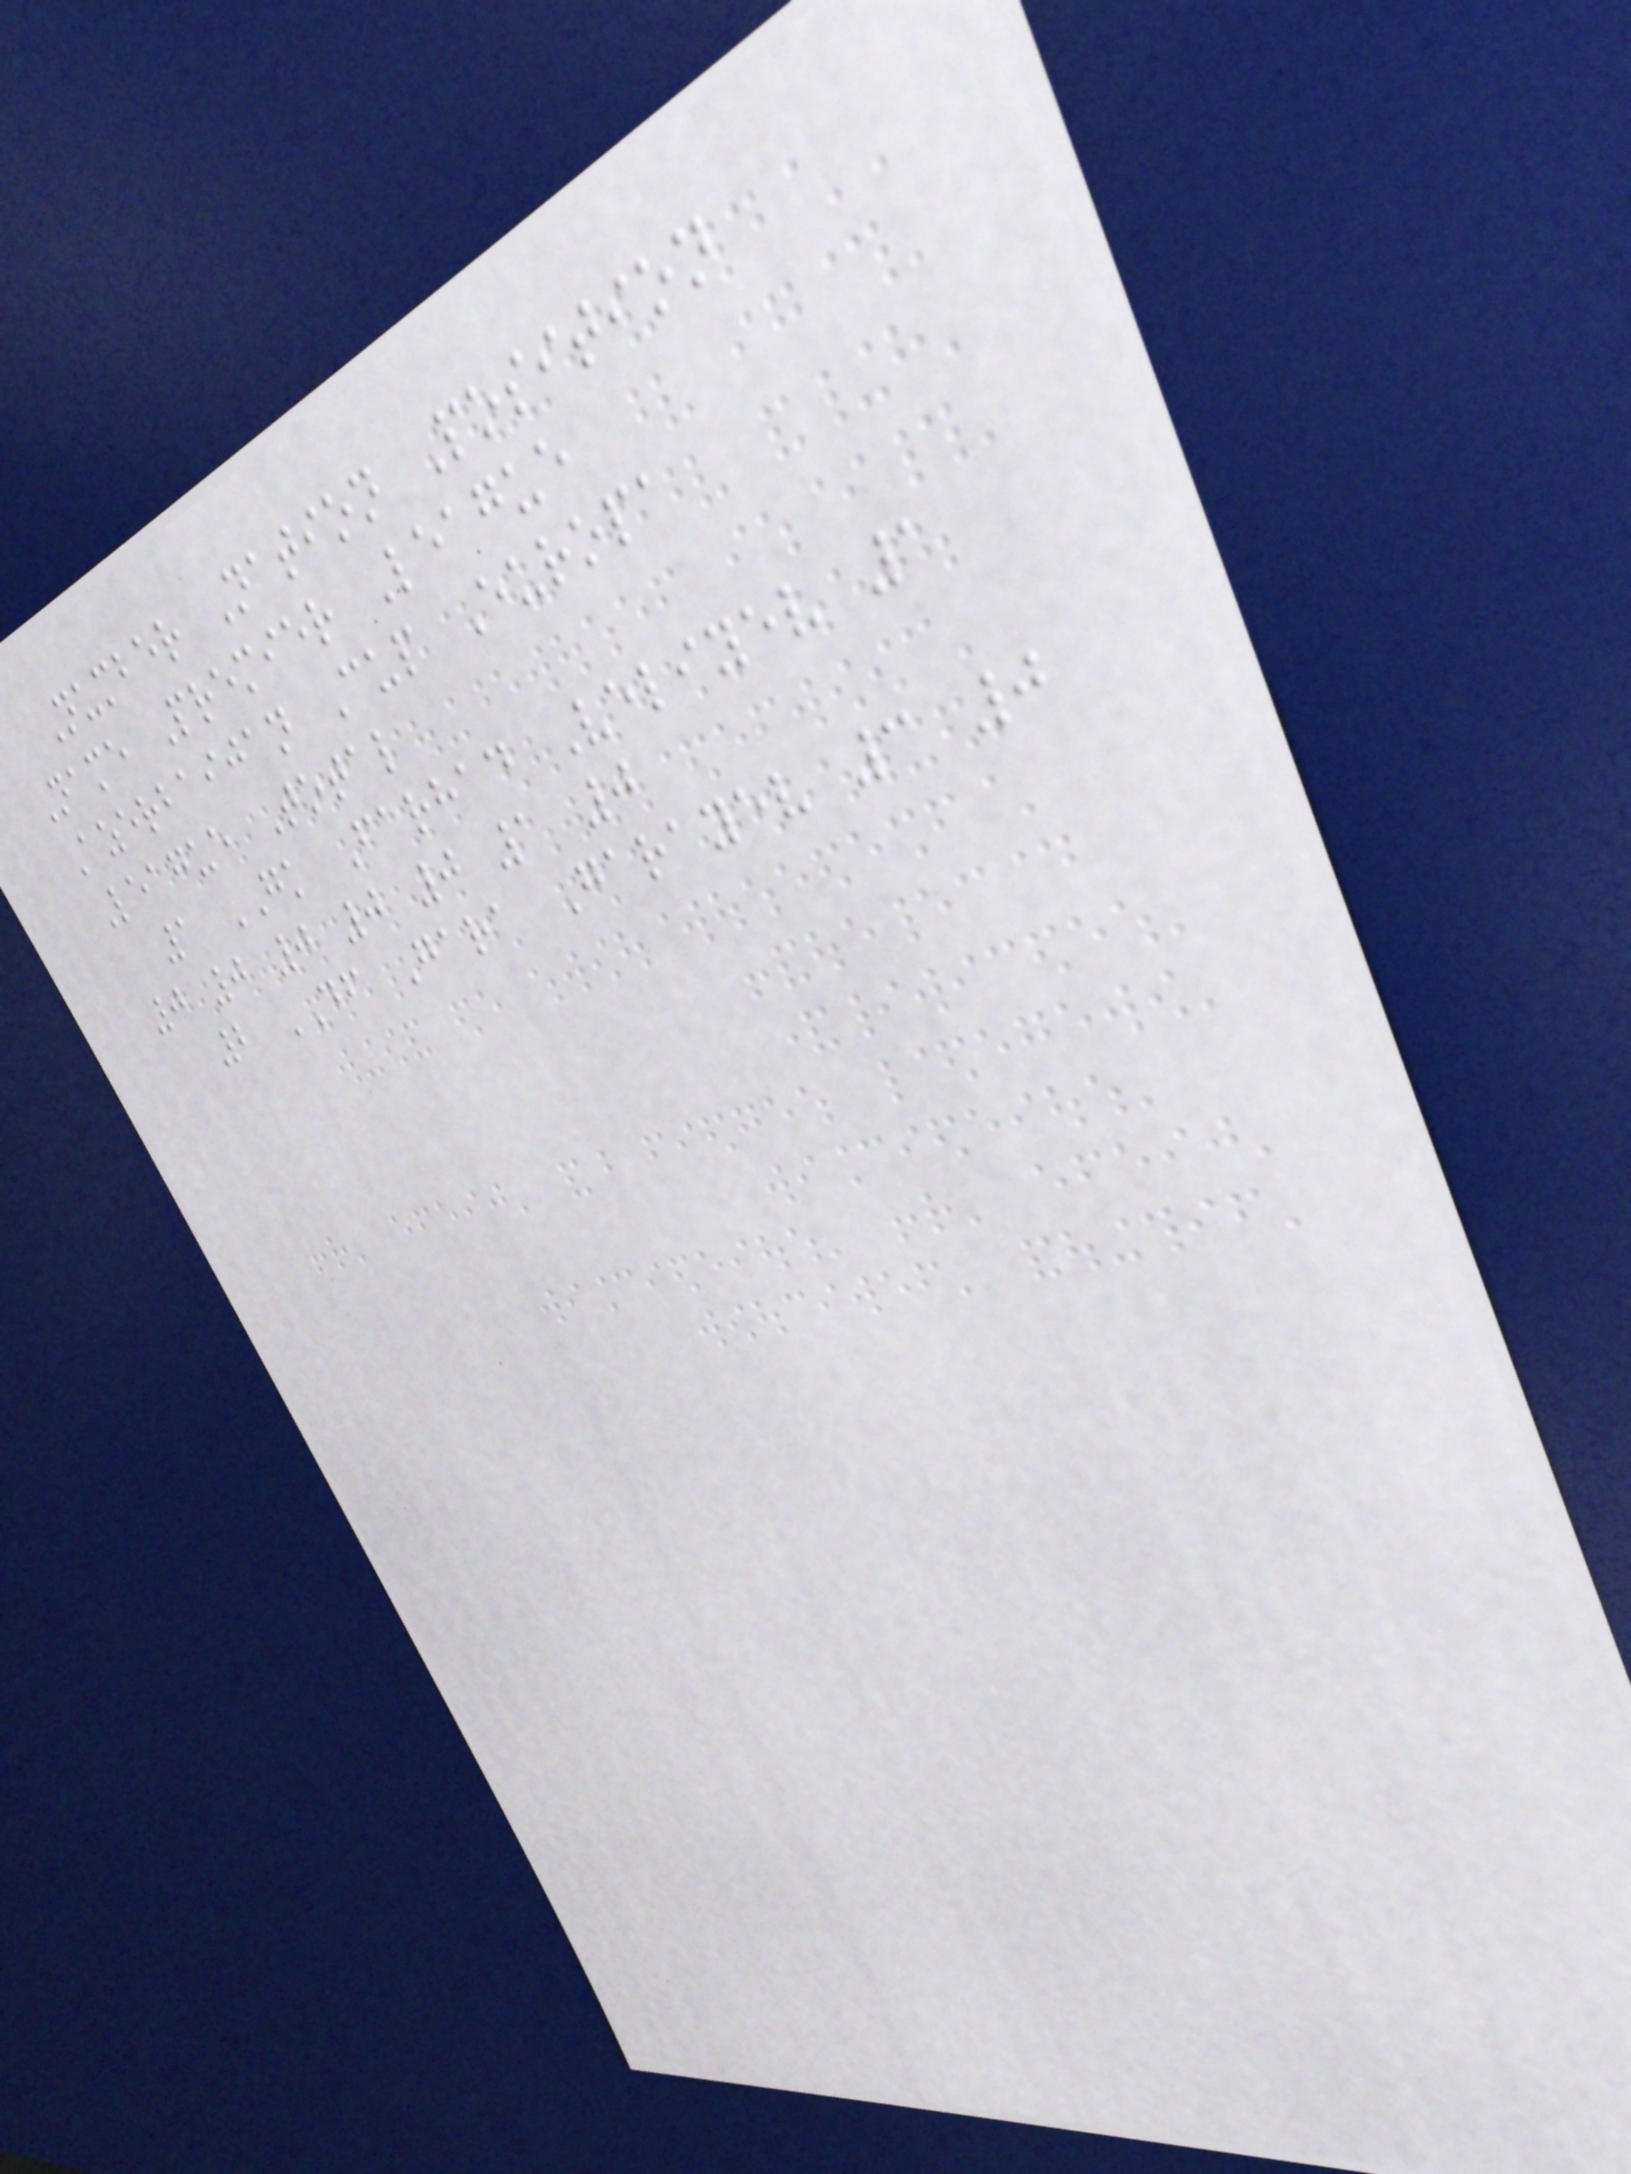Number Nation Position
Name Premier League
Azerbaijan Cup Europa
League Total
1 GK Farhad Veliyev 1
0 0 0 0 0 1 0
2 DF Gara Garayev 3 0
